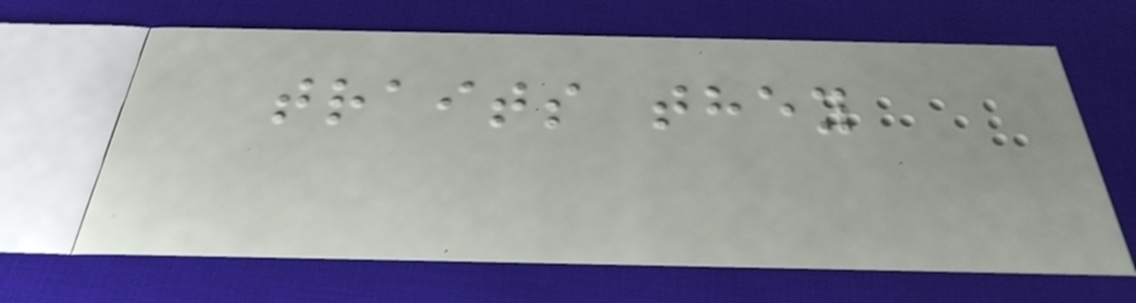traits they
